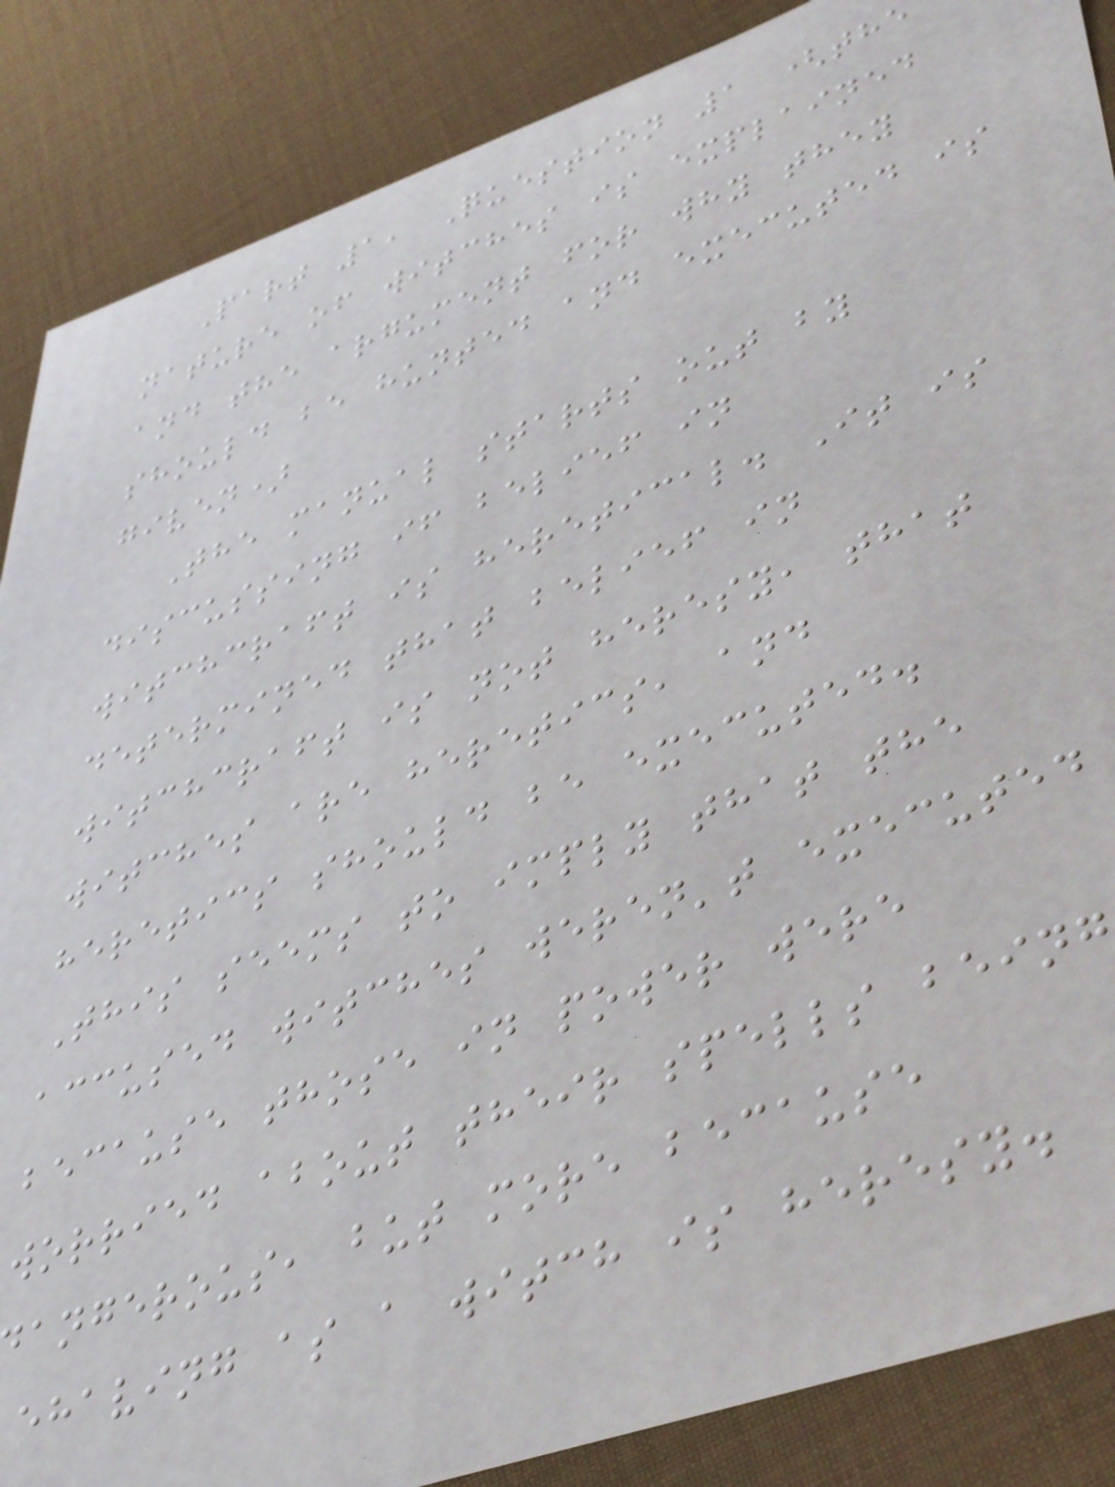Part 1, Question 1 (the
nature of witches is explained
and the argument for why they
should be hunted and executed is
given)
The manual starts out by
discussing if belief in
witchcraft is heretical. It is
determined that belief in
witchcraft is not heresy, that
witches are heretics, and
heretics should be executed.
This seems to imply that the
accused witches weren't executed
because those in power were
worried about their spells being
angerous, but more because
ehaving as a witch is heresy.
